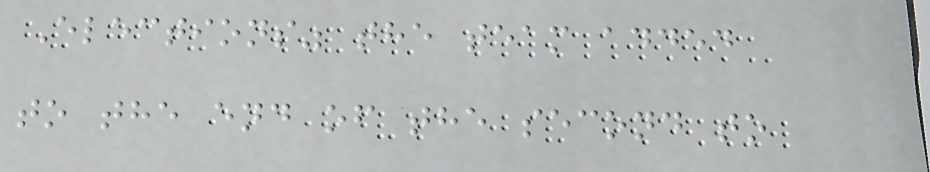Elections" the team added
to the end of the second to
